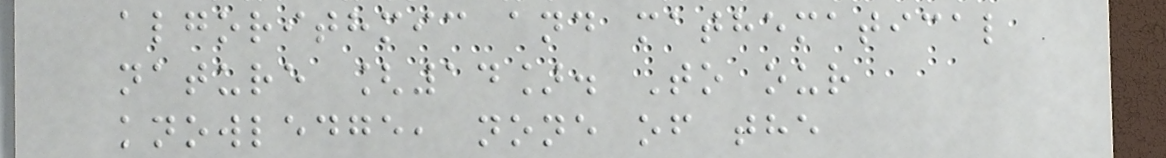algorithmic and mathematical
nature [14]. To our
knowledge, none of the
